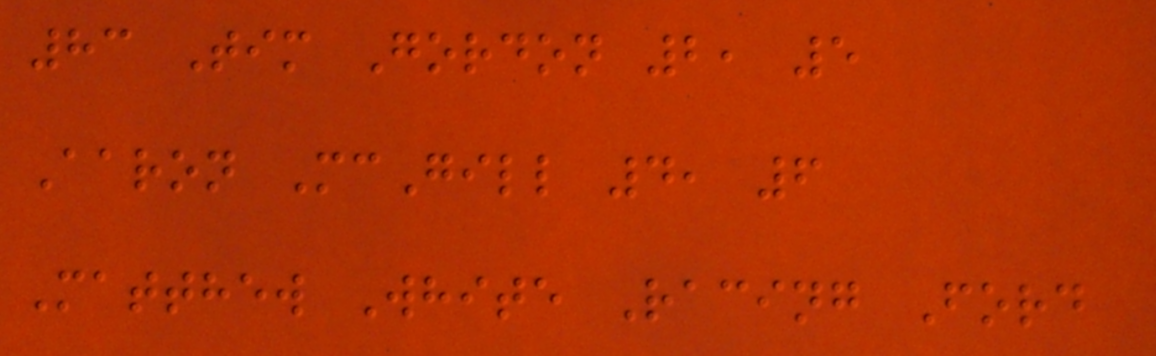83 Tim Gordon 2, 5
Aaron McGill 4, 6
Matthew White Racing Ford
